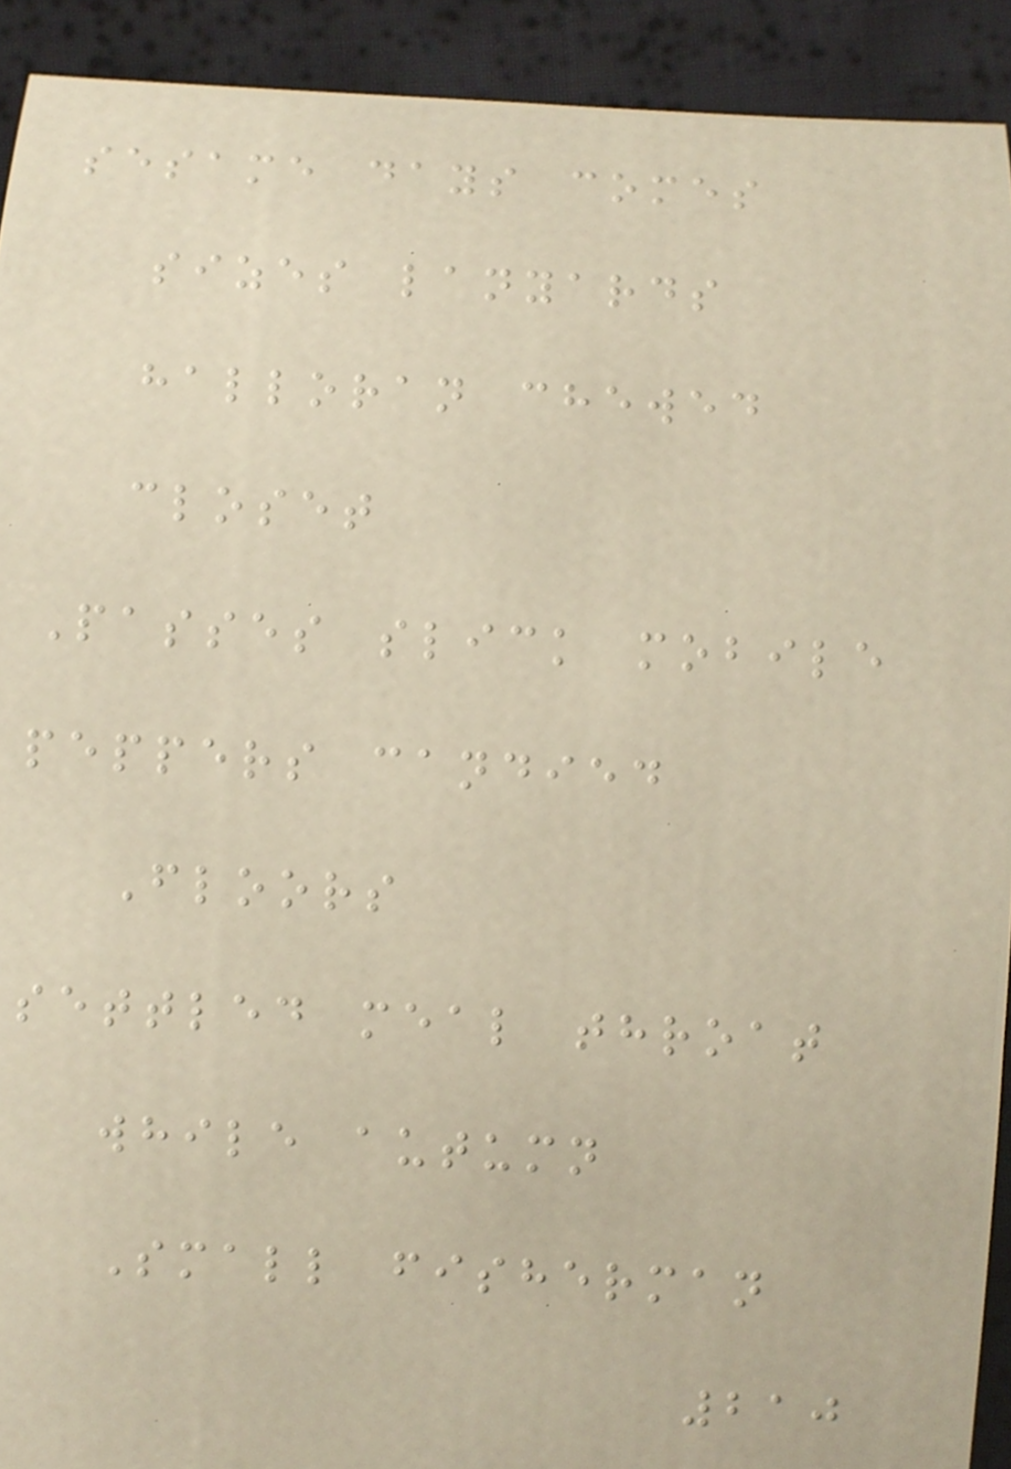sesame days comes
sizes lanyards
halloran chewed
closet
Passes slick mobile
peppers candied
Floors
settled meal throat
while autumn
Small fisherman
210
